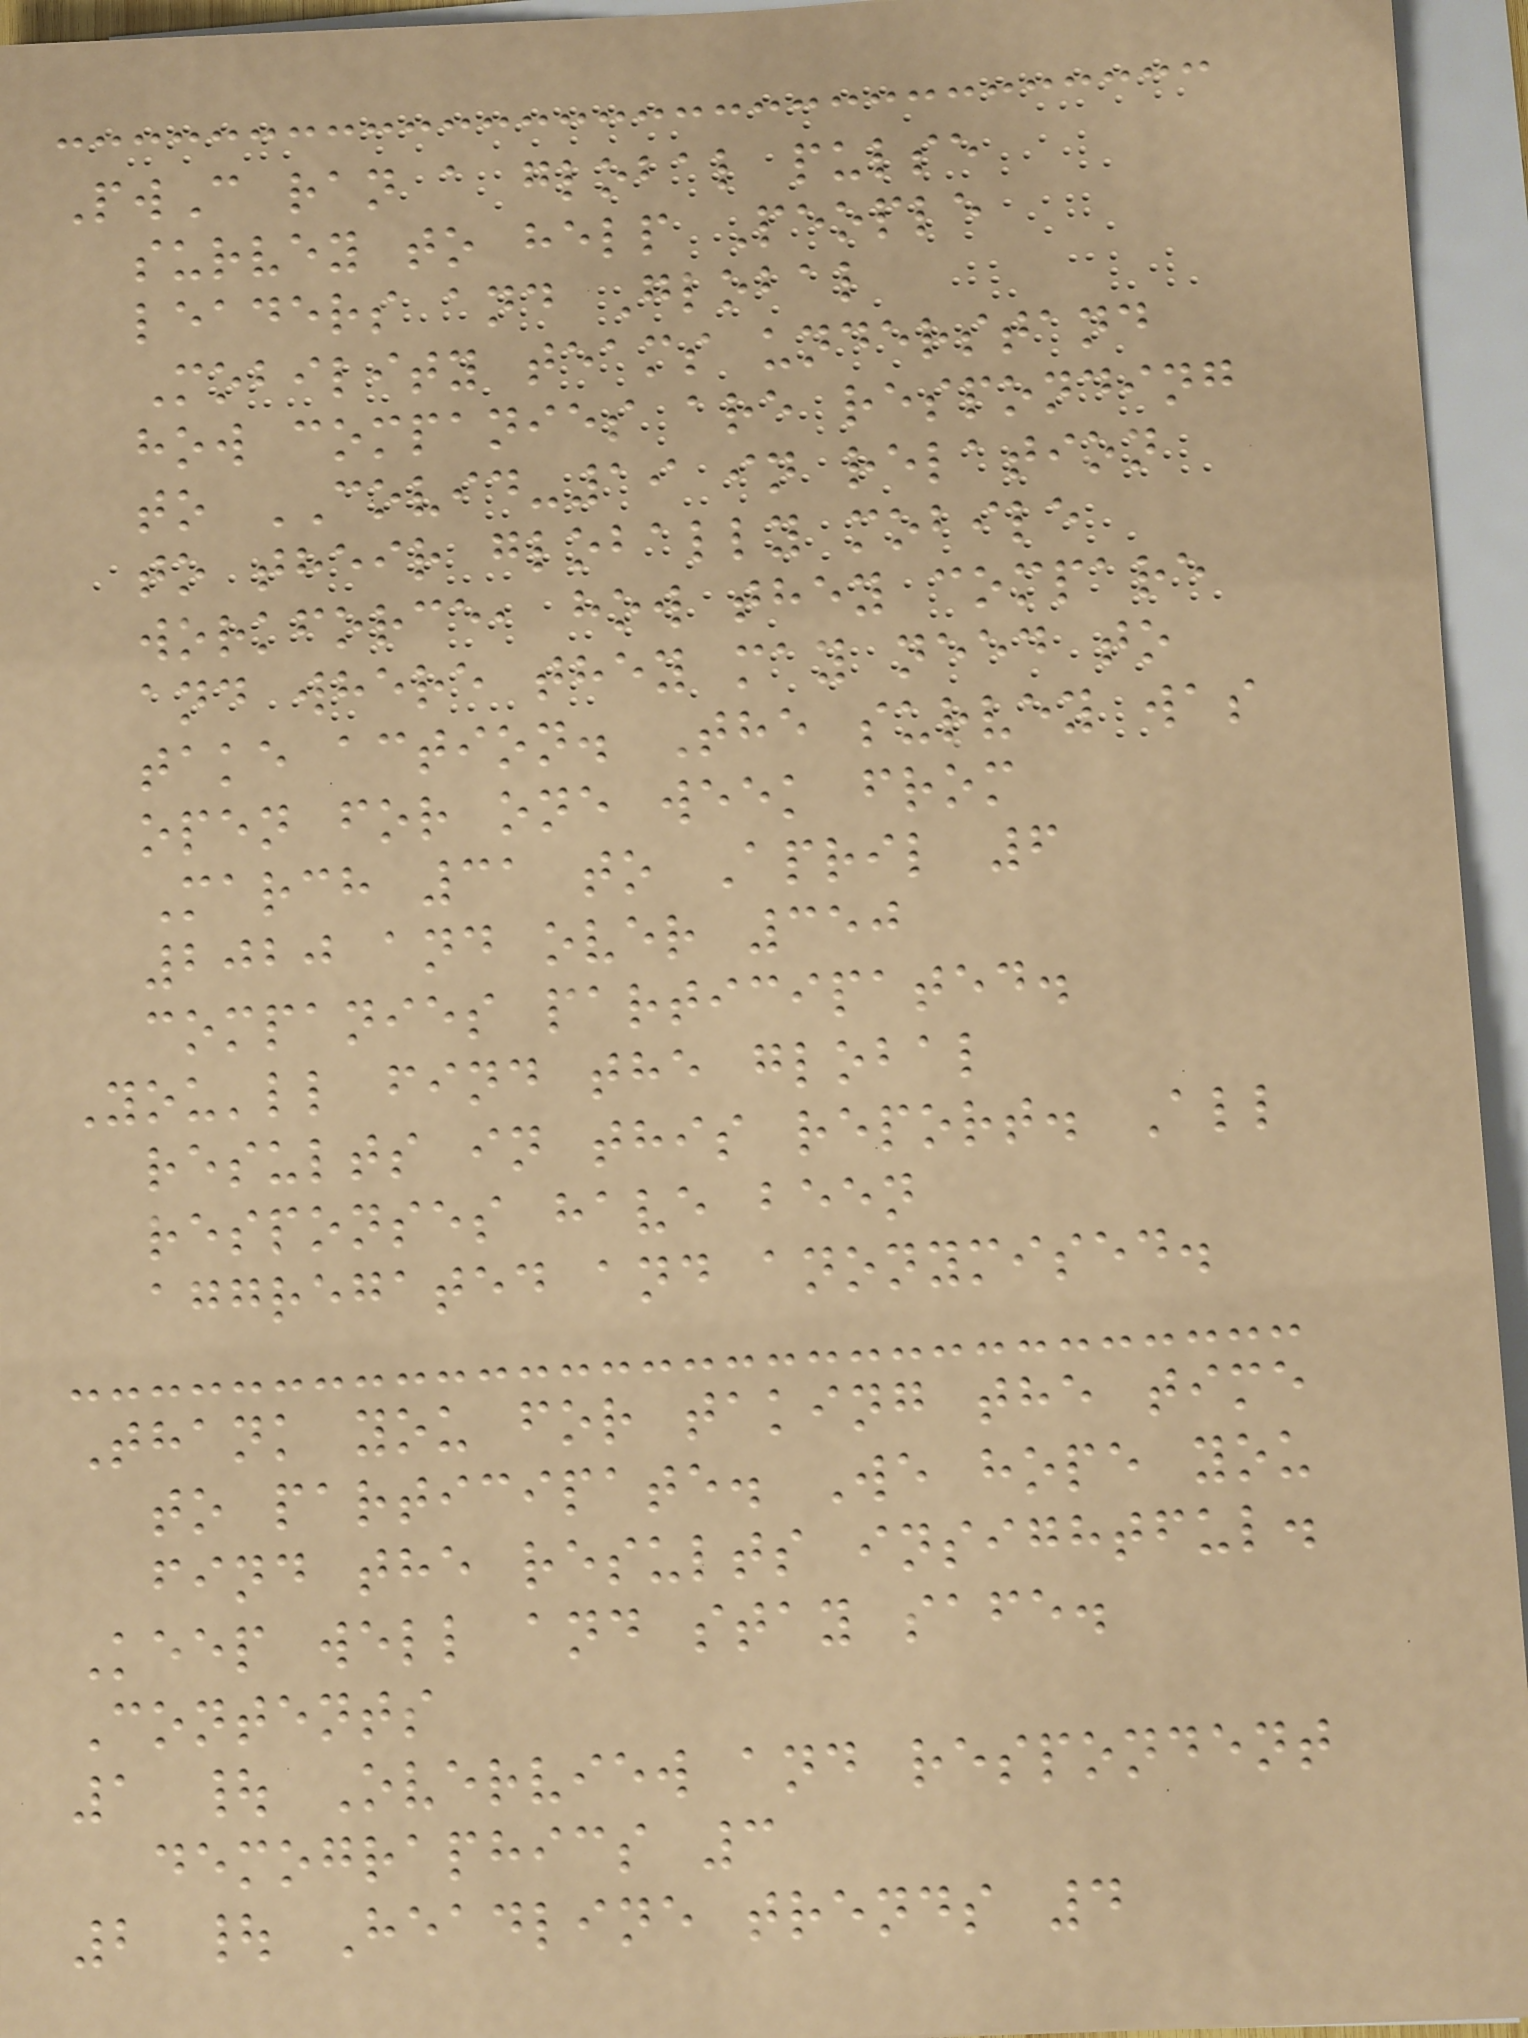PwC ran a global pulse
survey to help People
leaders and Global
Mobility teams understand
how companies are responding
to COVID-19 in relation
to their globally mobile
workforce, how they compare
and where they may need to
take action. The survey was
open for one week from
March 31 to April 6
2020 and over 350
companies participated.
You'll find the global
results in this report. All
responses have been
aggregated and anonymised.
Thank you for taking the time
to participate. We hope you
find the results insightful.
Keep well and stay safe.
Contents
1 | Overview and respondent
demographics 3
2 | Headline trends 4
